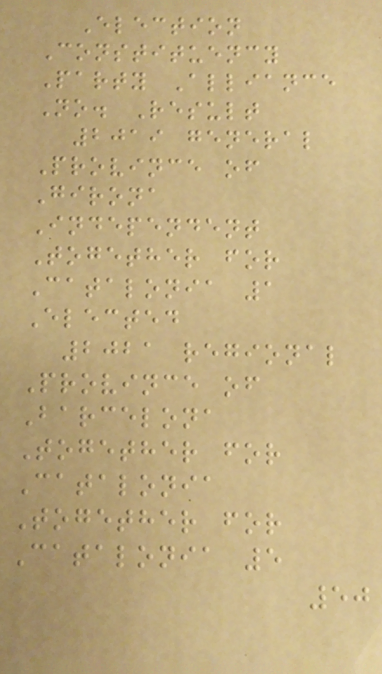Election
Constituency
Party Alliance
No. Result
2019 general
Province of
Girona
Independent
Together for
Catalonia 1
Elected
2021 regional
Province of
Barcelona
Together for
Catalonia
Together for
Catalonia 5
50
